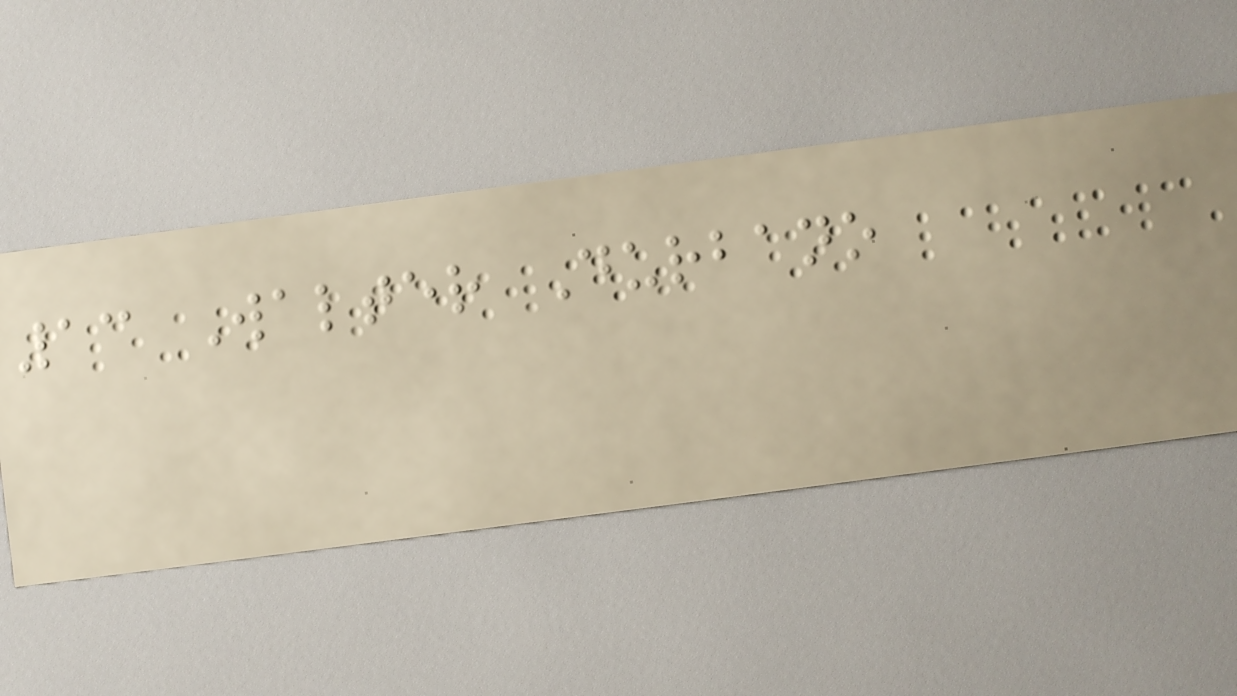13 Walter Durbano
